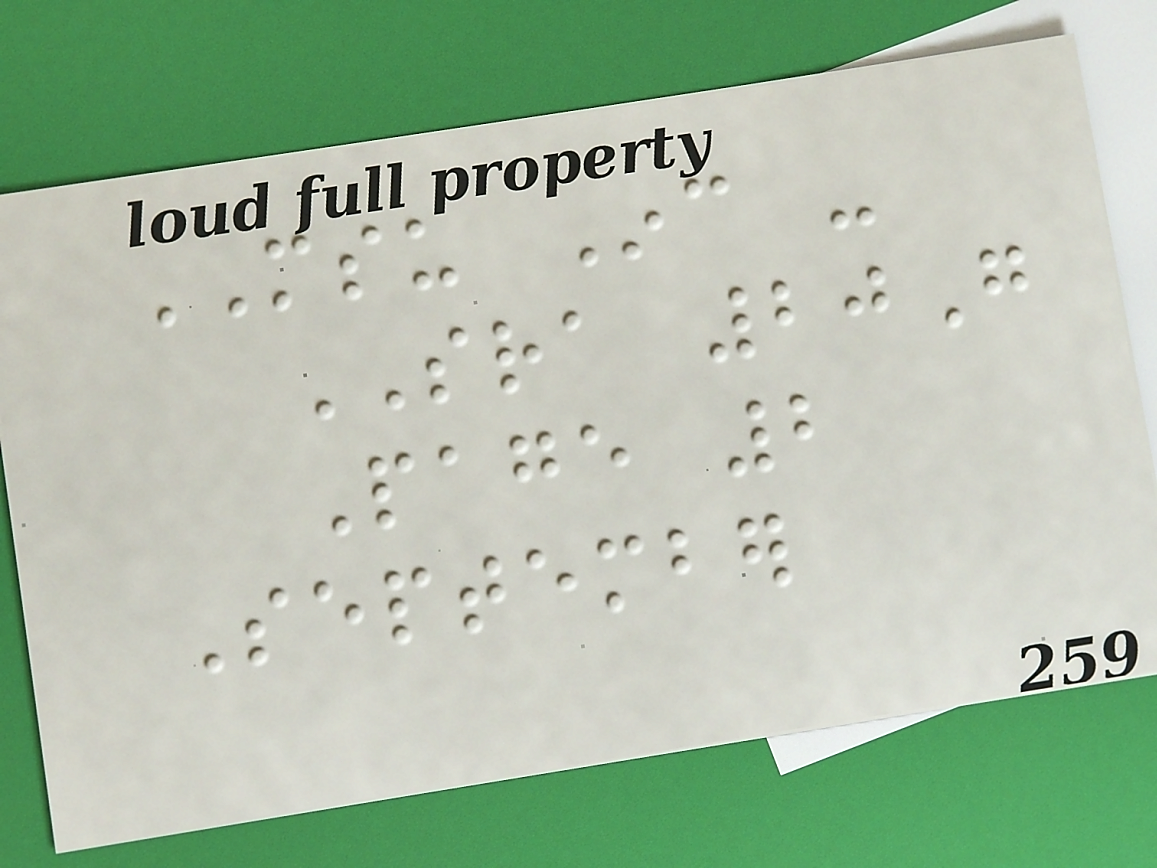MSU Inc -
SRA 20G
Page 2
September
